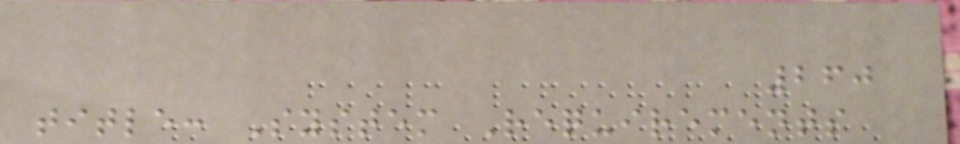260
title: System Requirements
